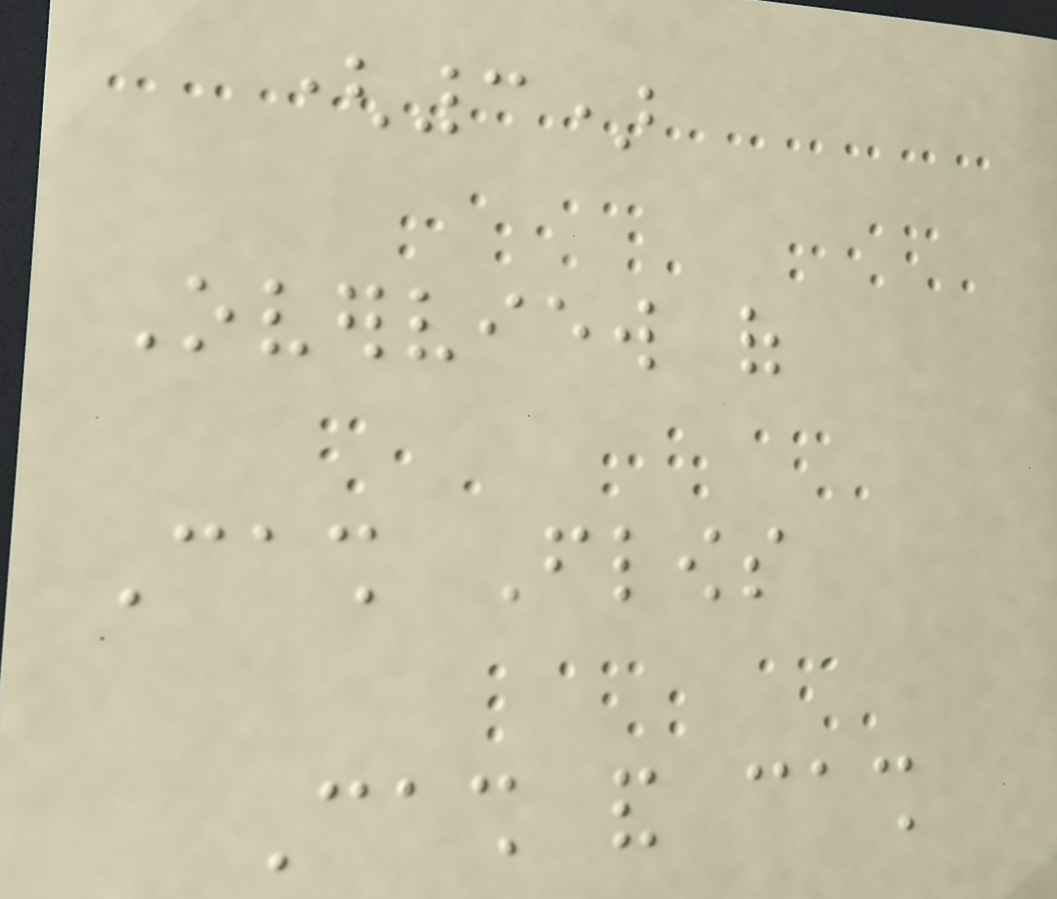(3)
Overview of
Cash Flows
Cash and cash
